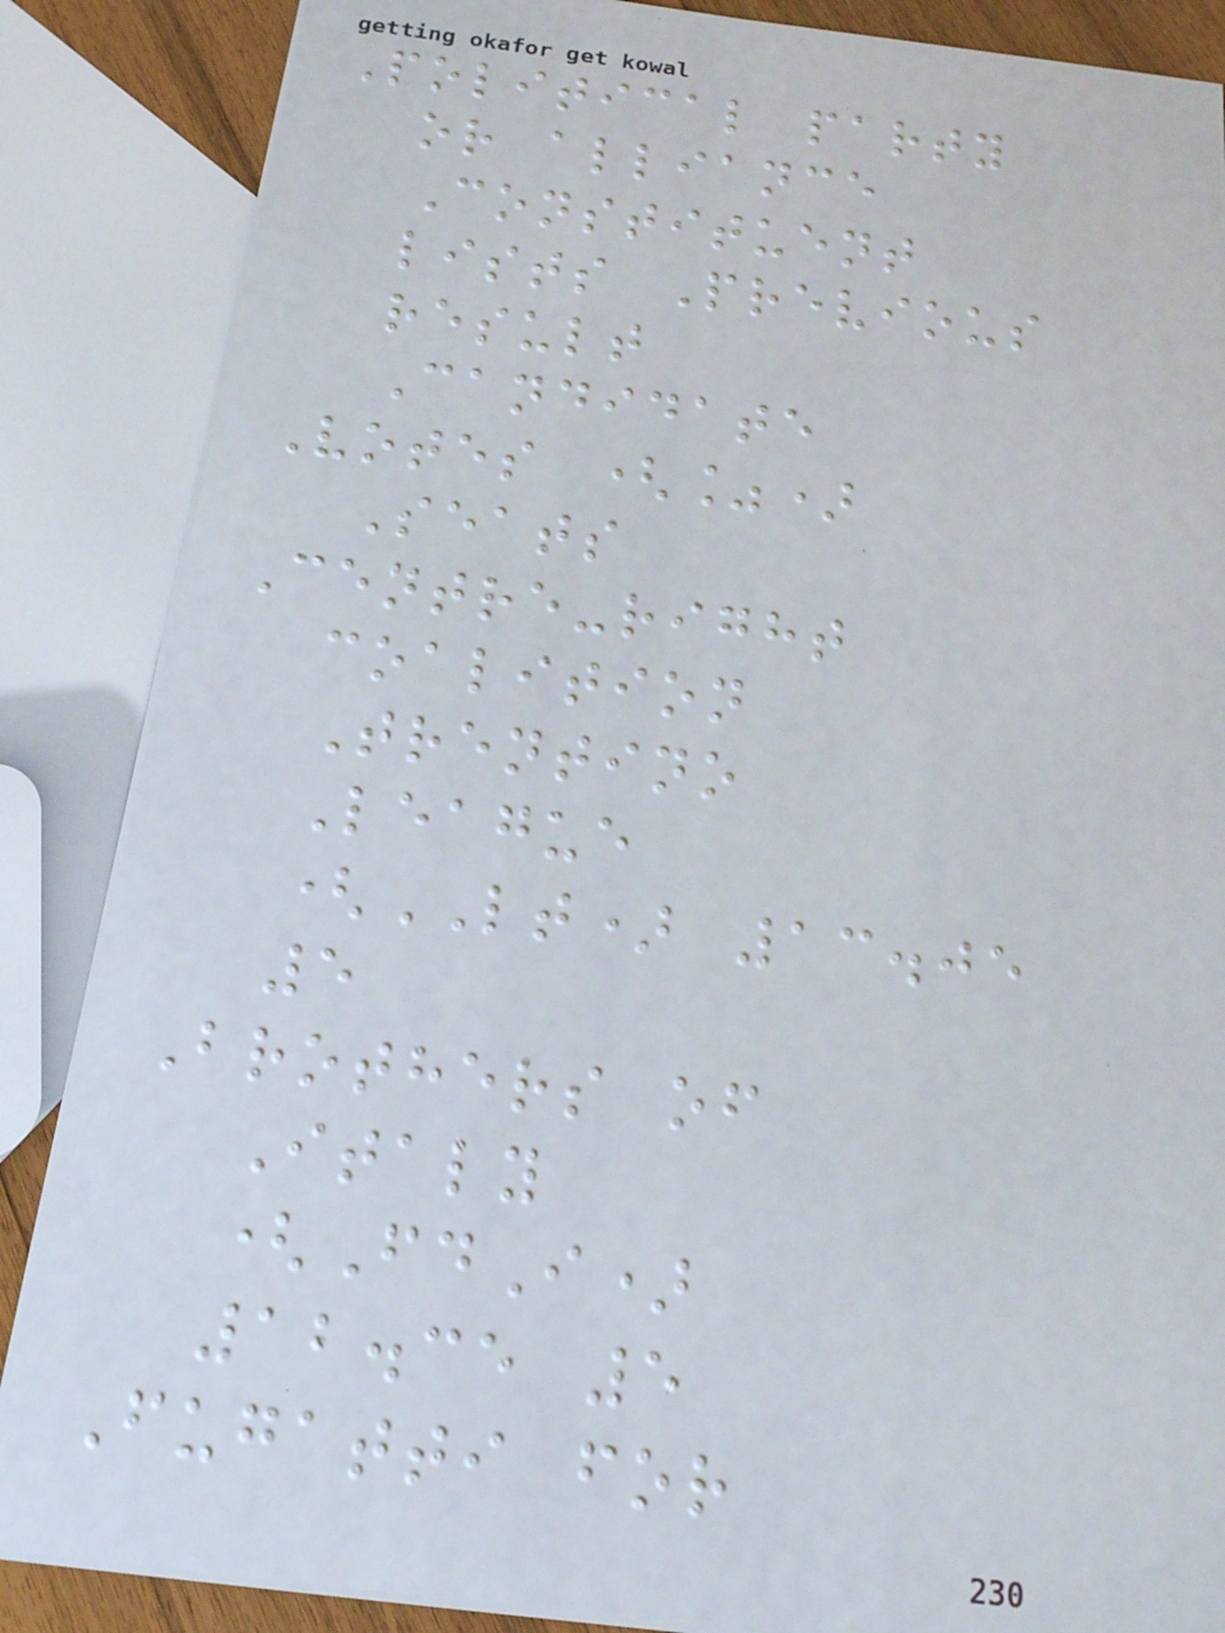Political party
or alliance
Constituent
lists Previous
result
Candidate
Votes (%)
Seats
Centre-right
coalition
Trentino
League
(LT) 13.05
5
Brothers of
Italy
(FdI)
12.35 5
Fugatti for
